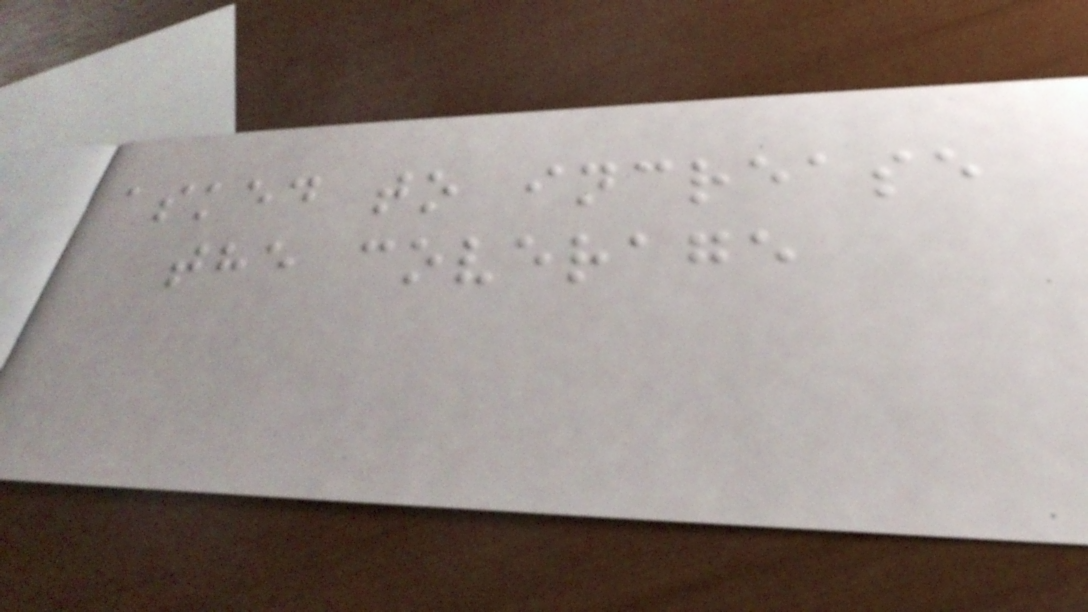asked to increase
the coverage
